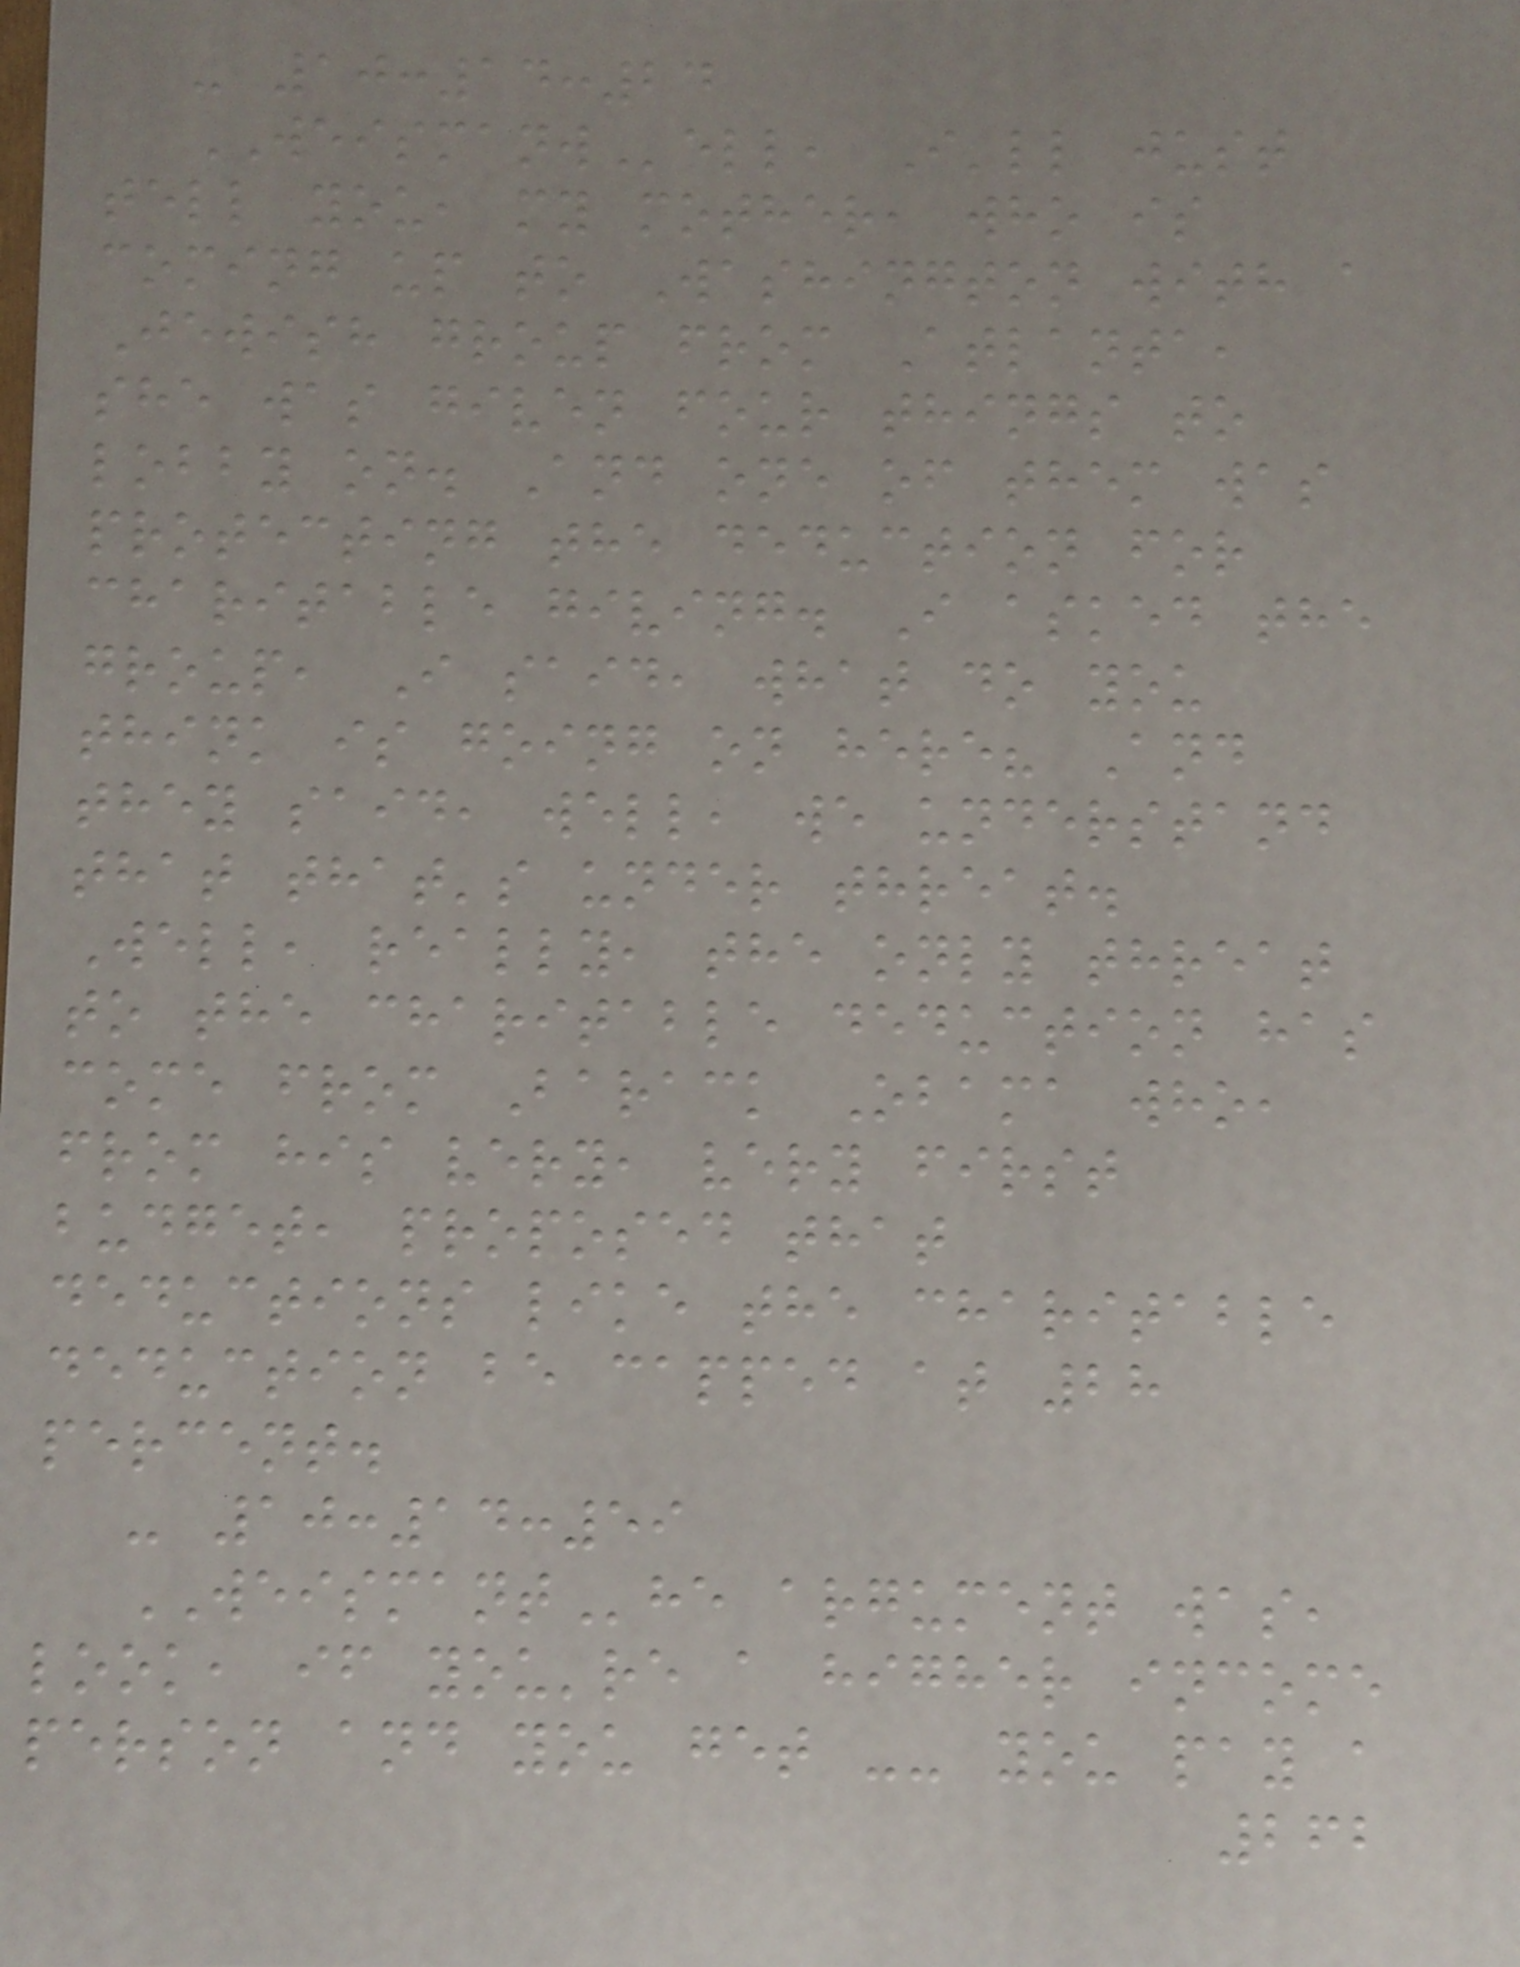- 10:14:24
WEISMANWell, I'll just
tell you, my mother, who is
coming up to Washington with a
Jewish group from Atlanta,
she was given four things to
lobby on. And one of them was
protecting the deduction for
charitable giving. I asked the
group, I said, what do you
think is going on here? And
they said, well, we understand
that that's under threat.
Well, really, the only threat
to the charitable deduction has
come from Barack Obama who,
from his very, very first
budget, proposed that
deductions like the charitable
deduction be capped at 28
percent.
- 10:14:59
WEISMANThe argument was,
look, if you're a higher income
person and you get -- you pay a
262
